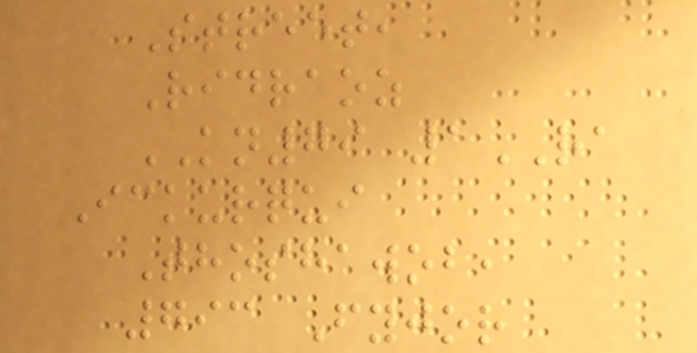Street,
Ridraoz
KN79 1RA
Ickurqui
Thoshawob,
793 Fyjor
